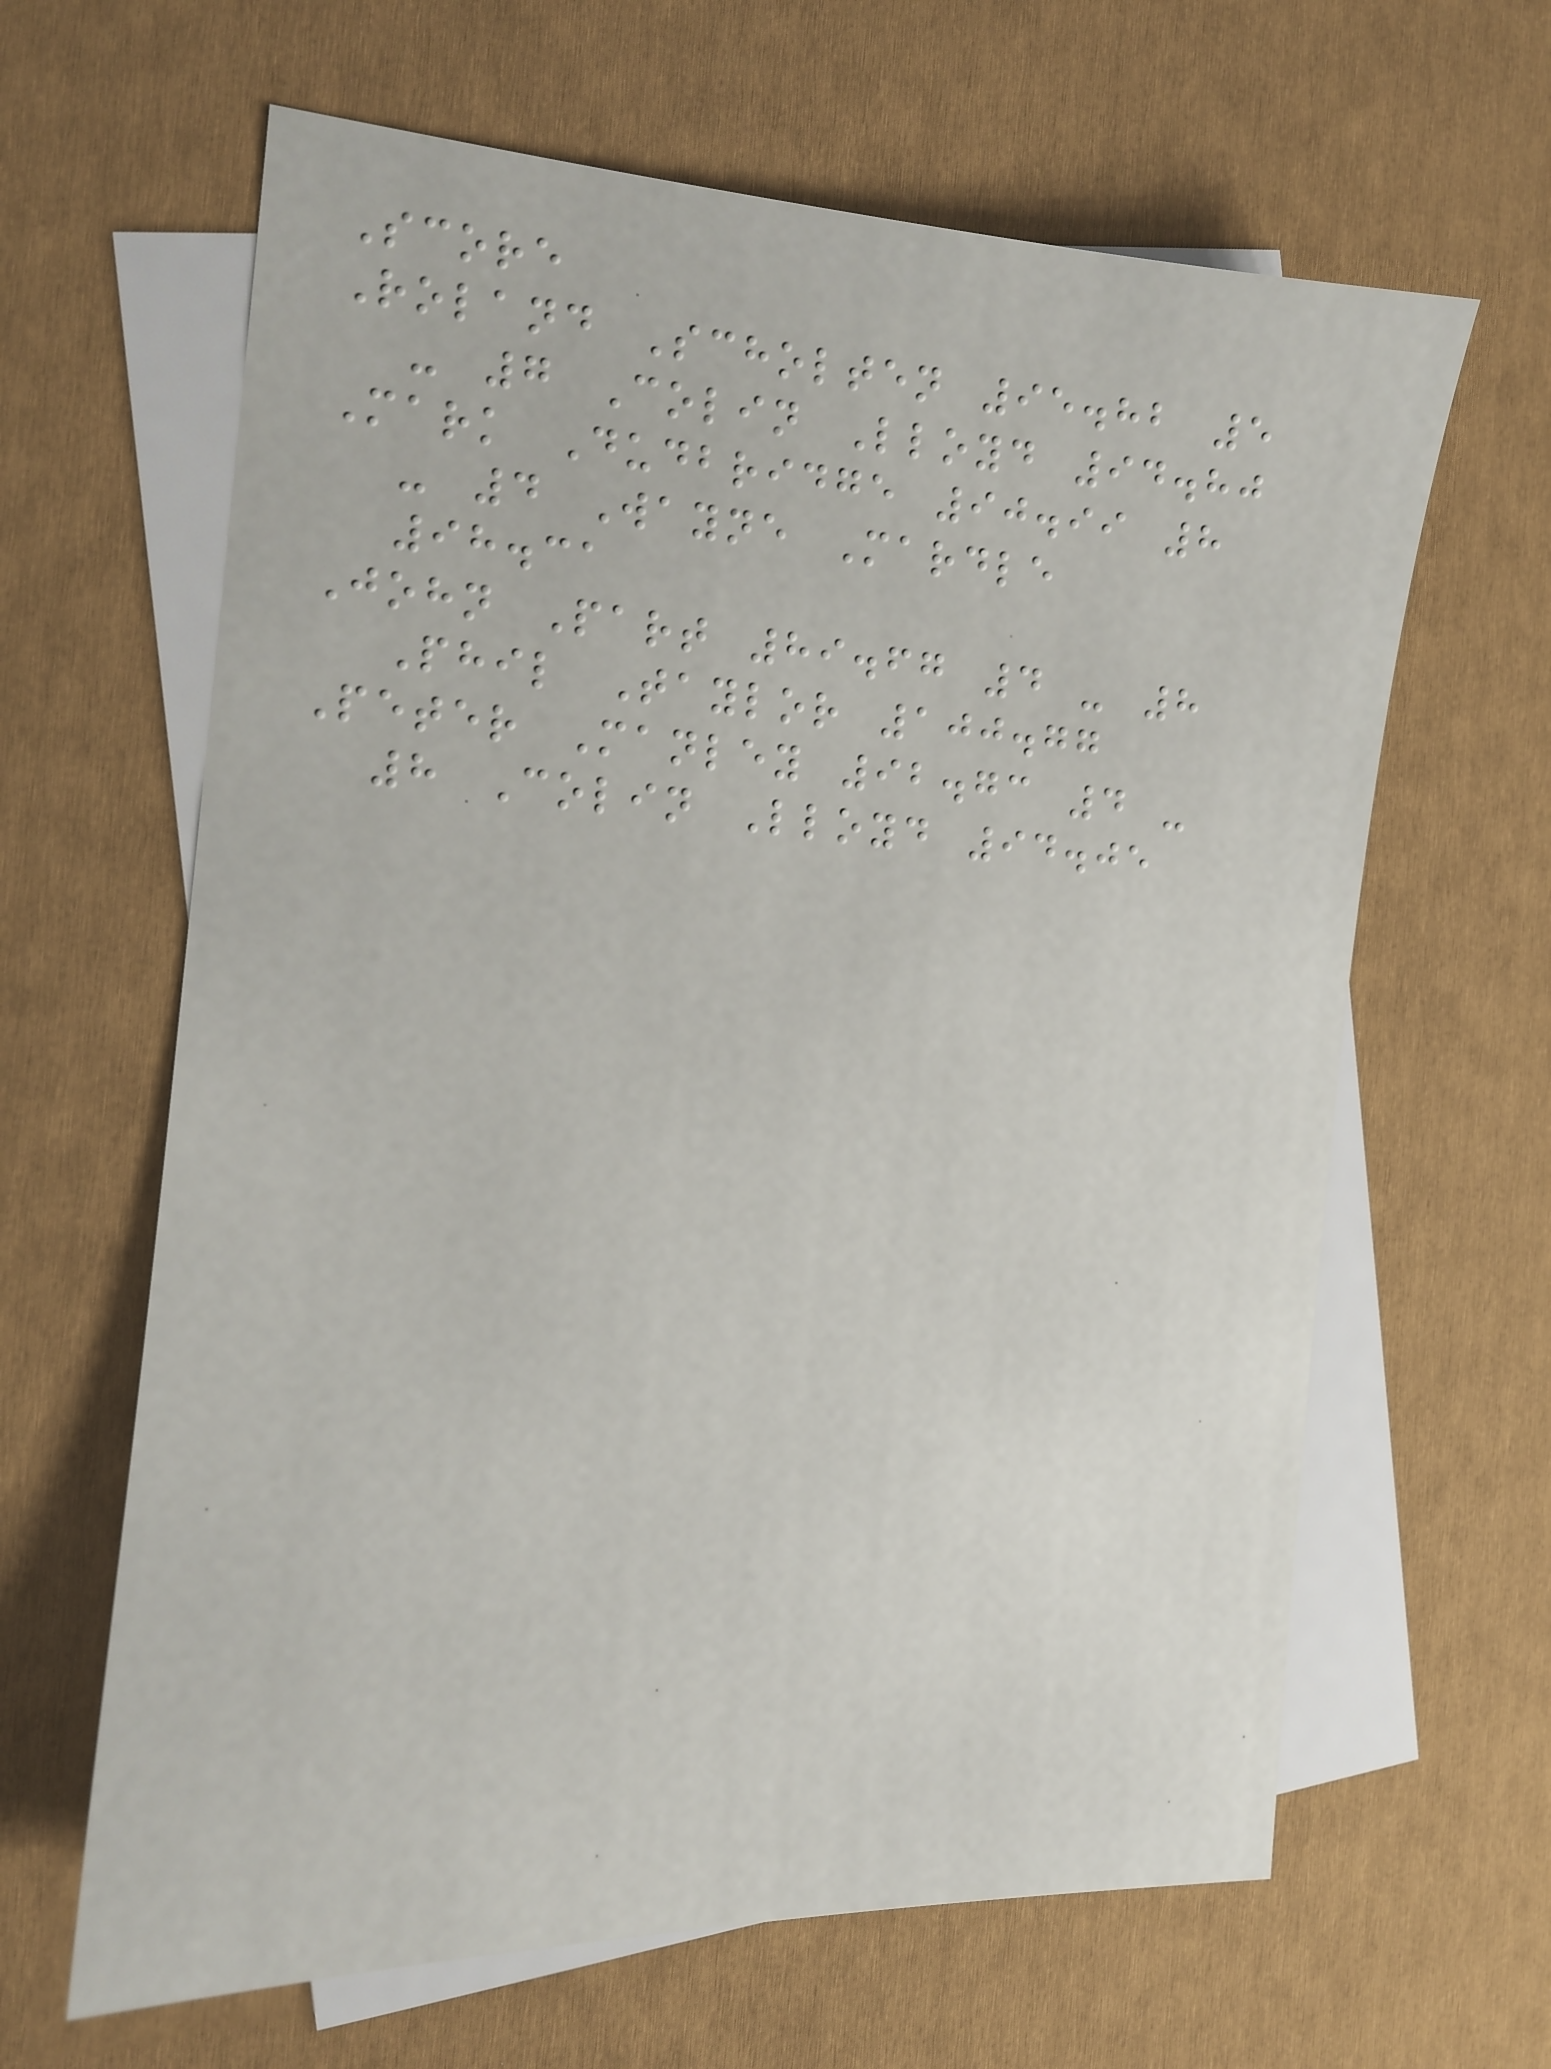Score
Roland Scholten 95.82 5
- 7 Colin Lloyd 94.80
Mark Dudbridge 90.99 8
- 4 Wayne Mardle
98.31
John Part 89.67 4 - 8
Phil Taylor 100.77
Peter Manley 92.73 4 -
8 Colin Lloyd 94.05
